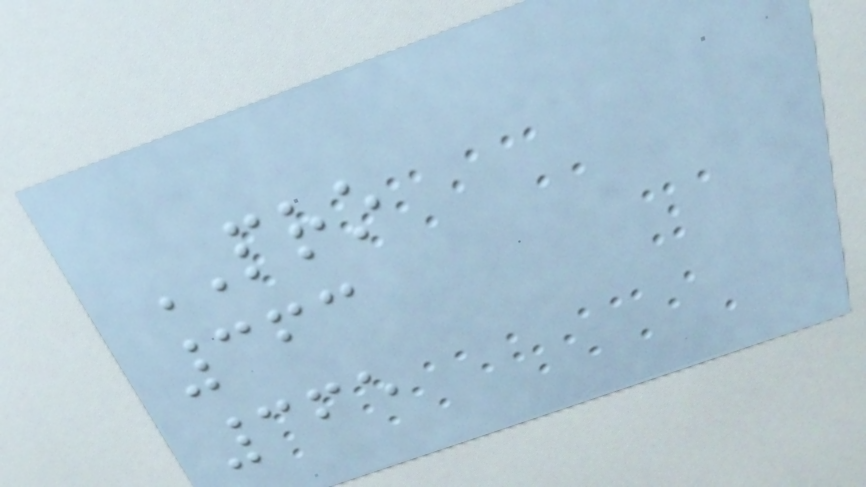PRO
363
365
